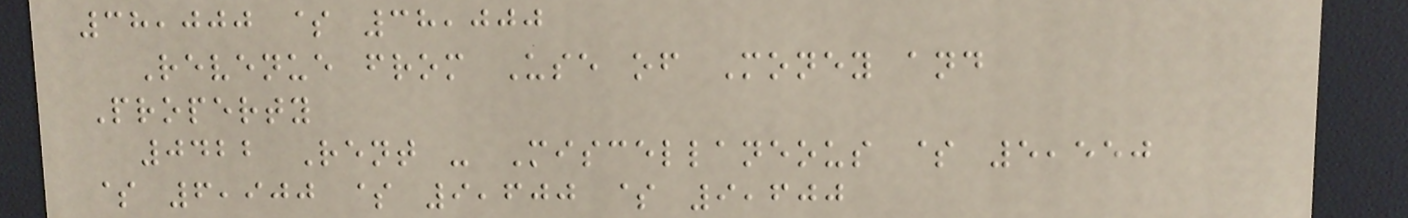38,000 $ 38,000
Revenue from Use of Money and
Property
0422 Rent - Miscellaneous $ 5,550
$ 6,900 $ 9,600 $ 9,600
